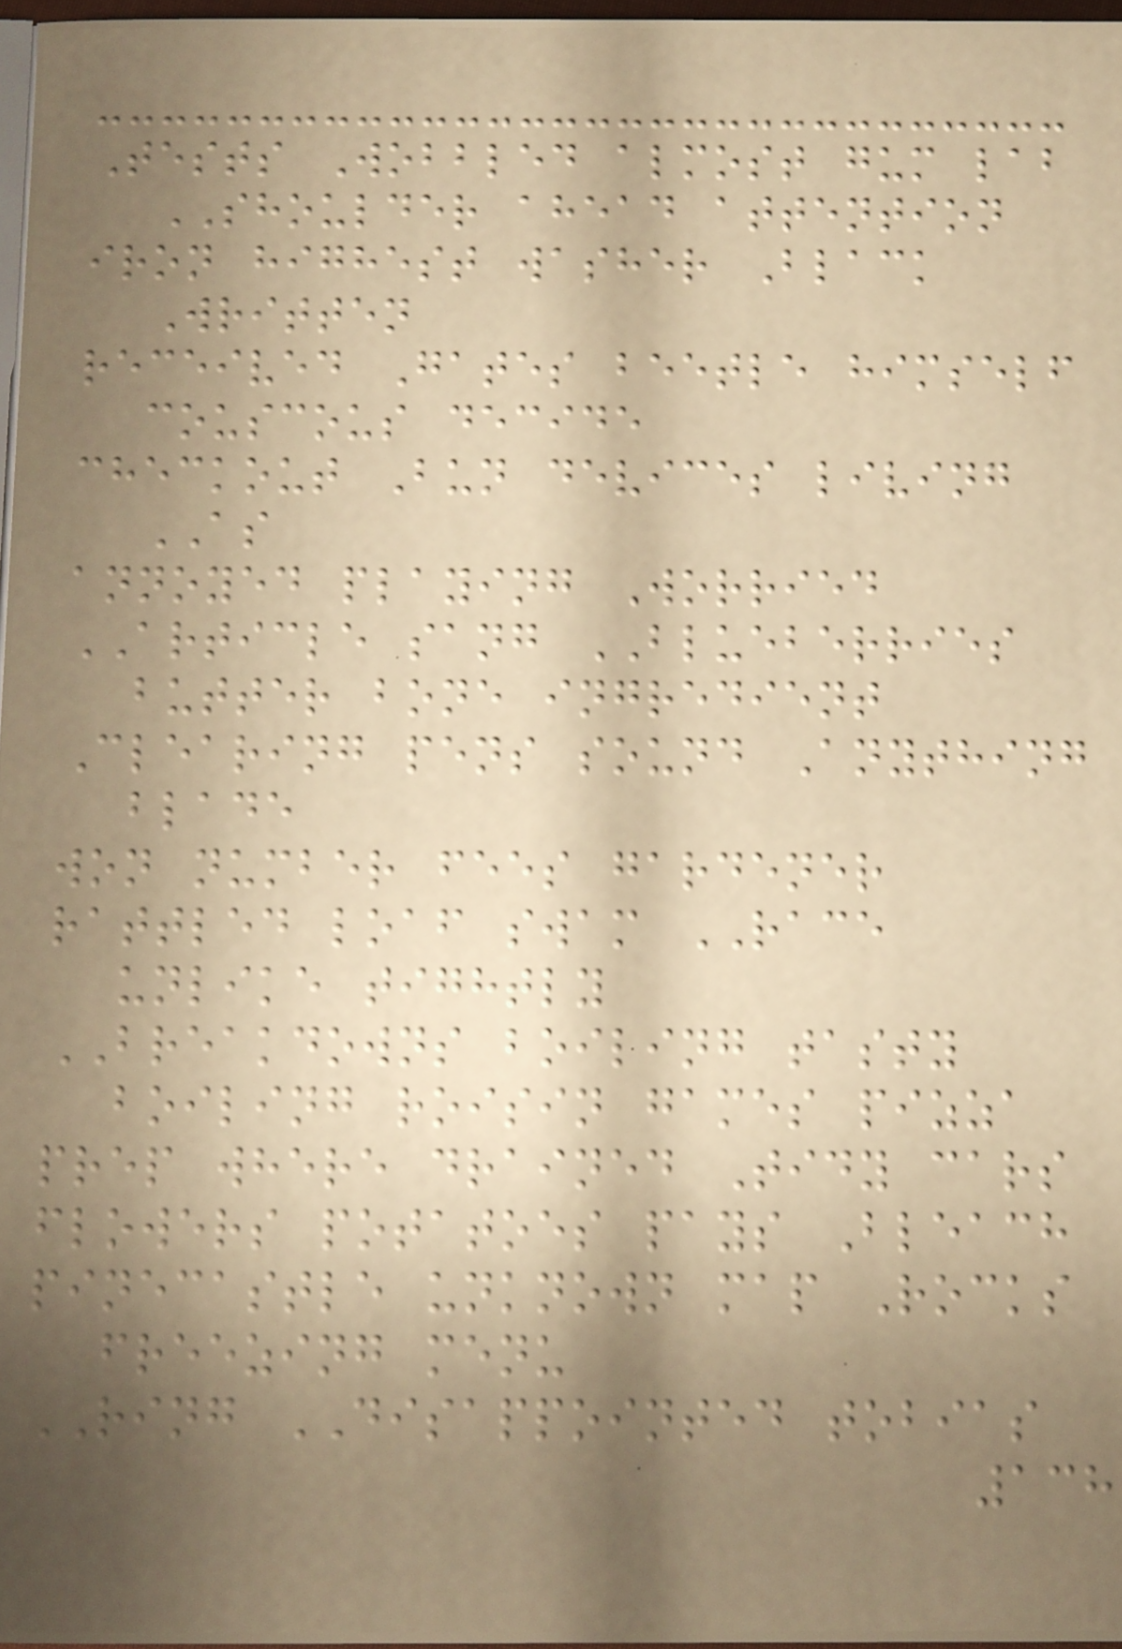Tests Wobbled almost gum lab
SHOULDER ahead attention
iron highest washer Black
Written
received Gates beetle himself
couscous decide
checkout Bun devices living
AS
annoyed playing Worried
ARTICLE sang BLUEBERRIES
butter bone ingredient
Clearing pens sound Anything
blade
won number fees gardener
rattled loaf swam RACE
unlike tightly
BREAKDOWNS boiling tasty
boiling roisin games pizza
prep where drained Tidy cars
flowers potatoes pays Bleach
pinecastle unknown map Rocks
freezing menu
RING DISAPPOINTED tobias
138
